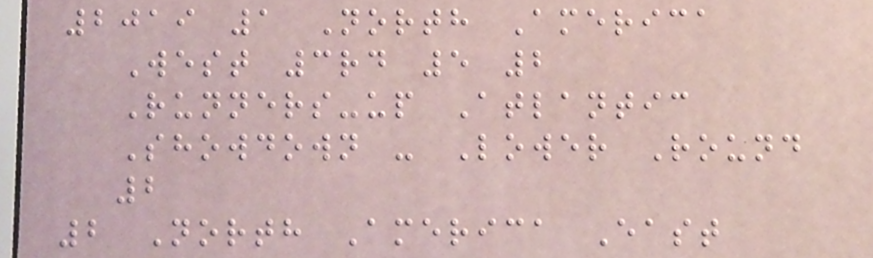2019 1 North America
West 3rd 5 2
Runners-up Atlantic
Showdown - Lower Round
2
2 North America East
